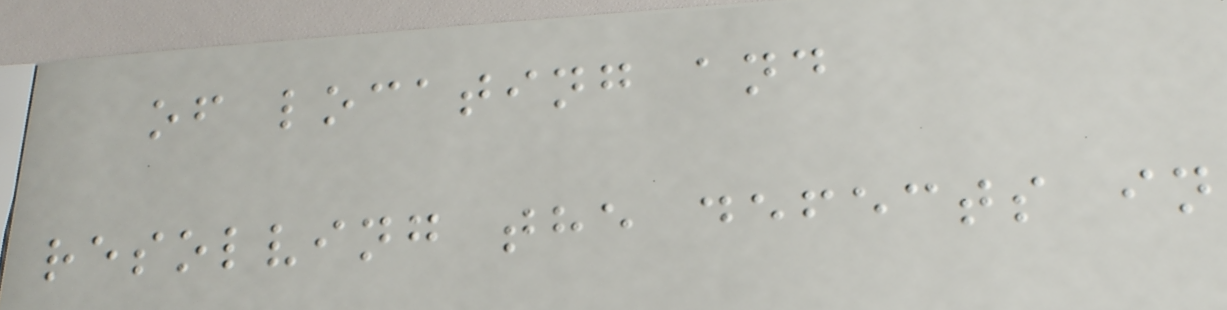of locating and
resolving the defects in
